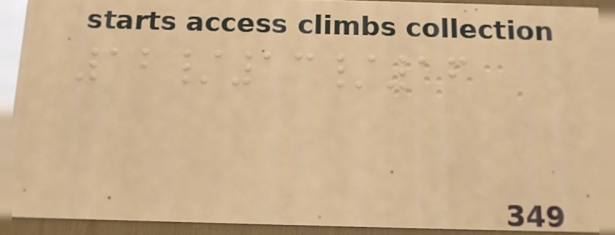12/13/16
